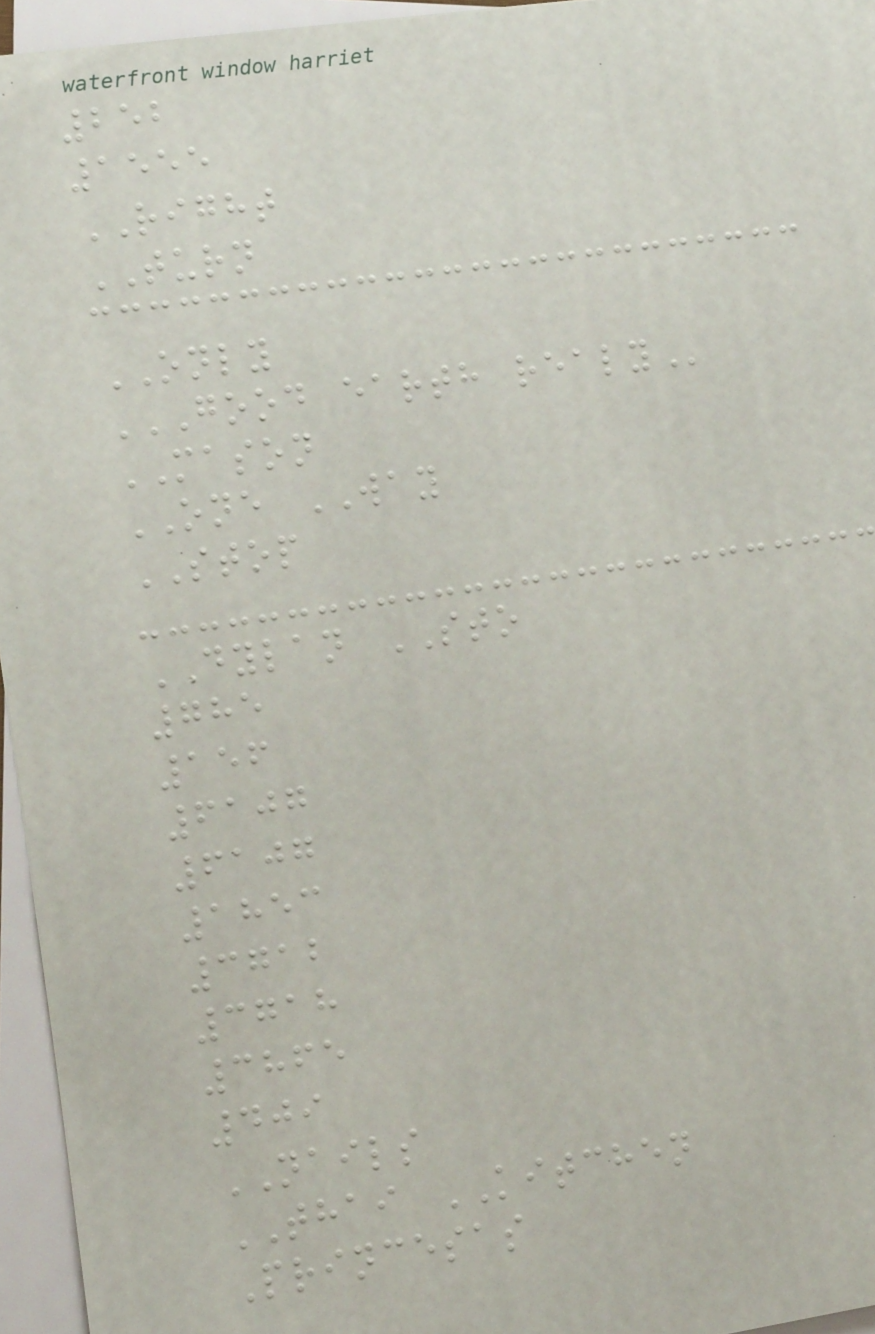252
1555
RIGHT
TURN
ONLY
GOOD EARTH REALY
MASON
ONE WAY
STOP
DYLAN STO
785
156
6107
6107
1853
3712
3718
3865
409
NAILS
THAI KITCHEN
Princesas
